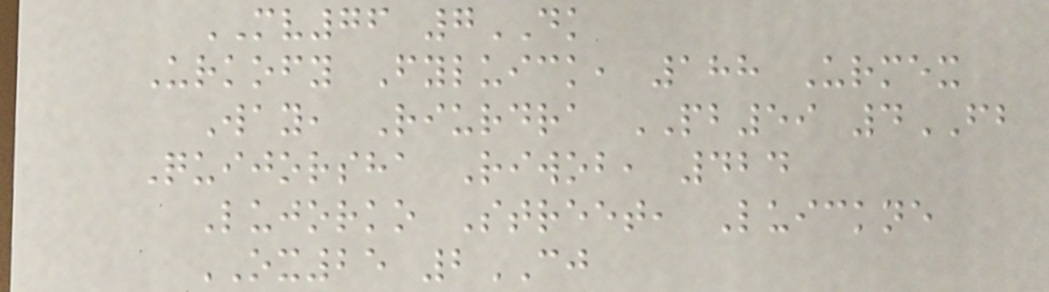MV76 7DK
Urkofy Fyluick, 188 Urmex
Way, Riurdra PB59 4FB
Quijorsha Riwob, 424
Lujorko Street, Luickne
OX25 2CJ
